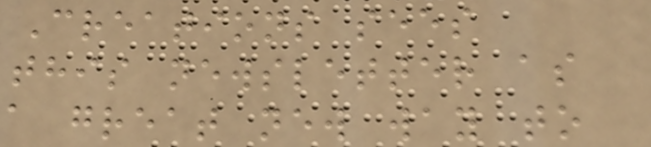Creations sees
this newsletter as
a great new way to
